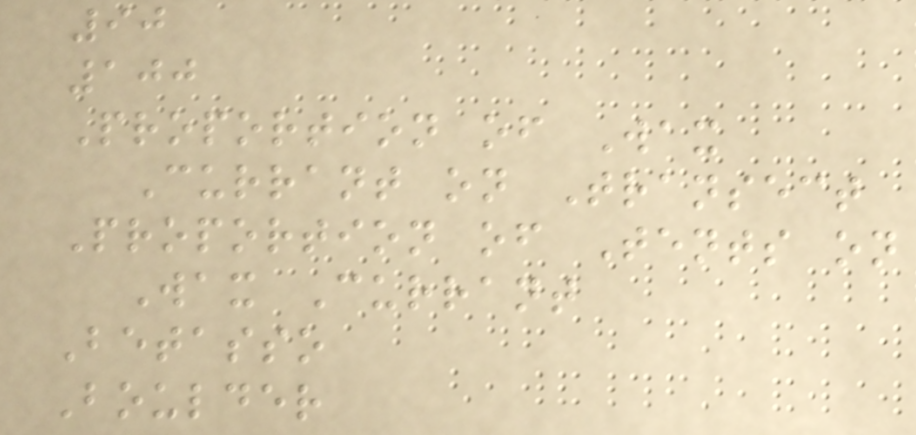90
100
Proportion of Wax
Currant on Transect
Proportion of Tents on
Wax Currant
Betasso
Boulder
